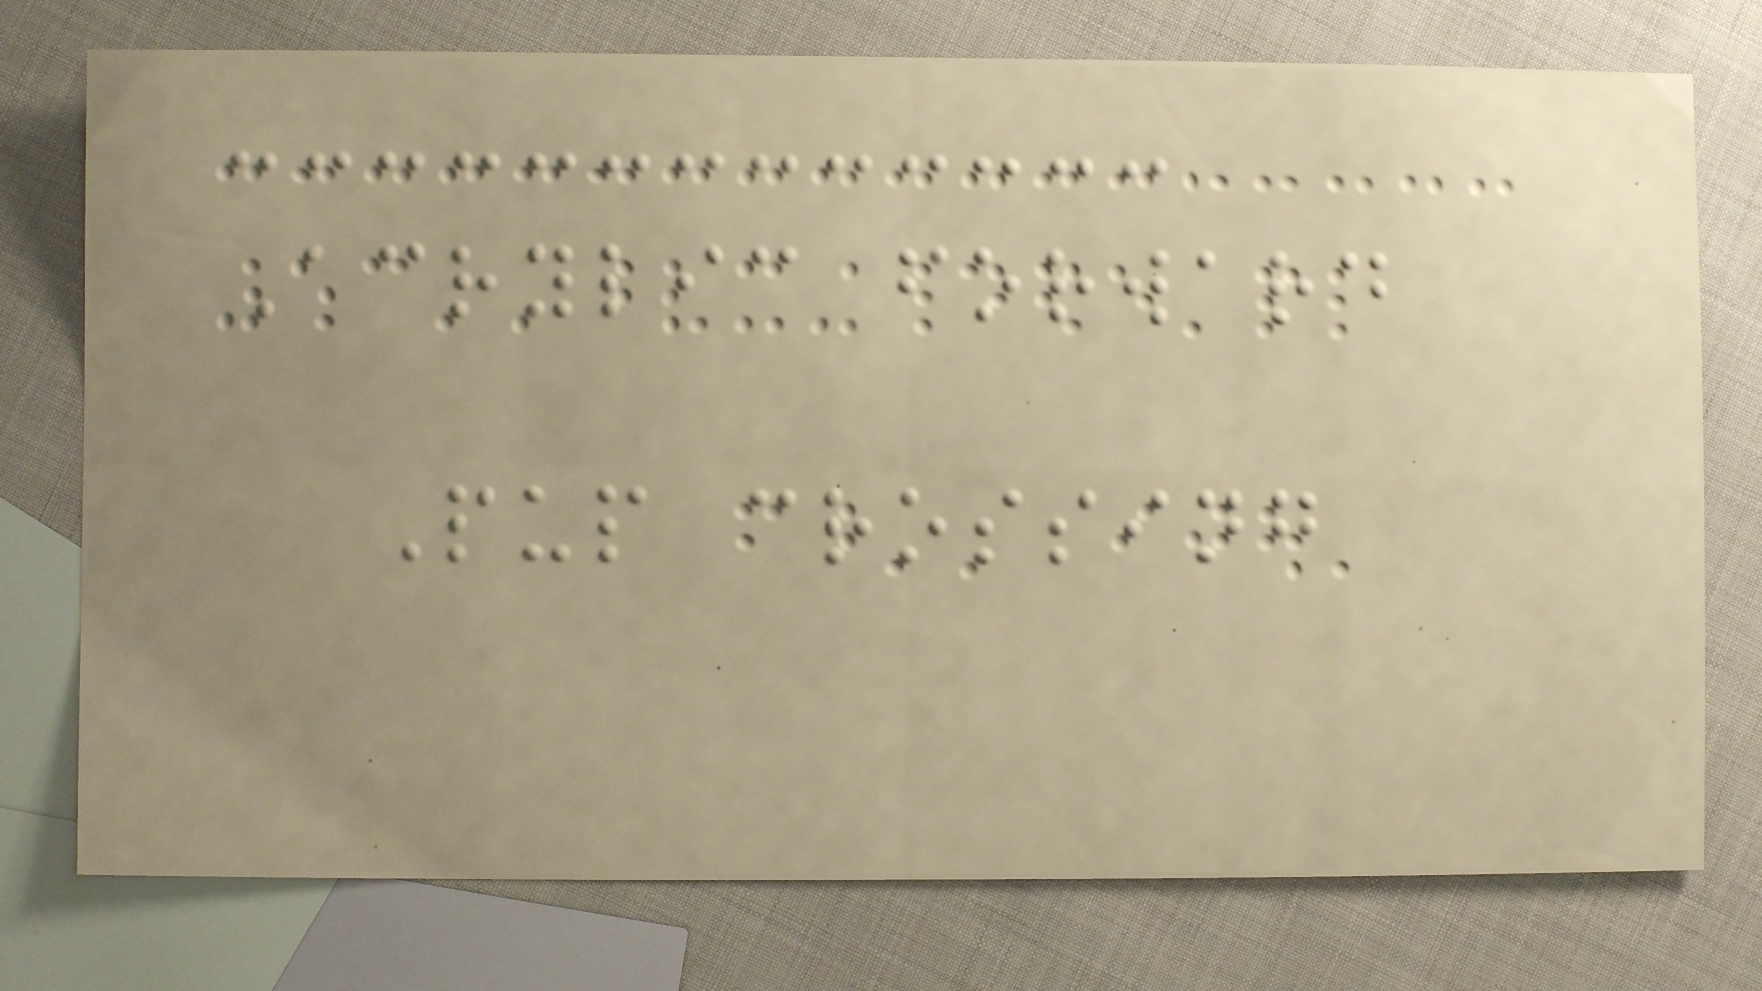Acrylic forward
Pup crossing
